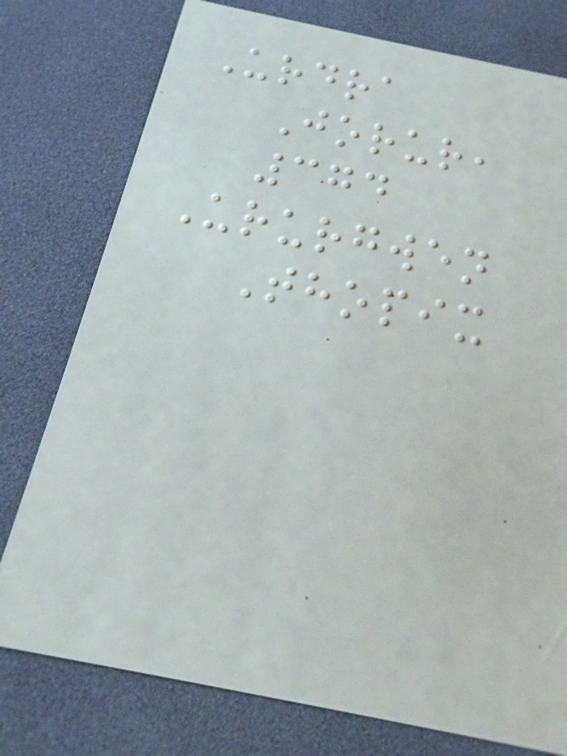Urdra
Jorur,
374
Ururgwen
Thopix
